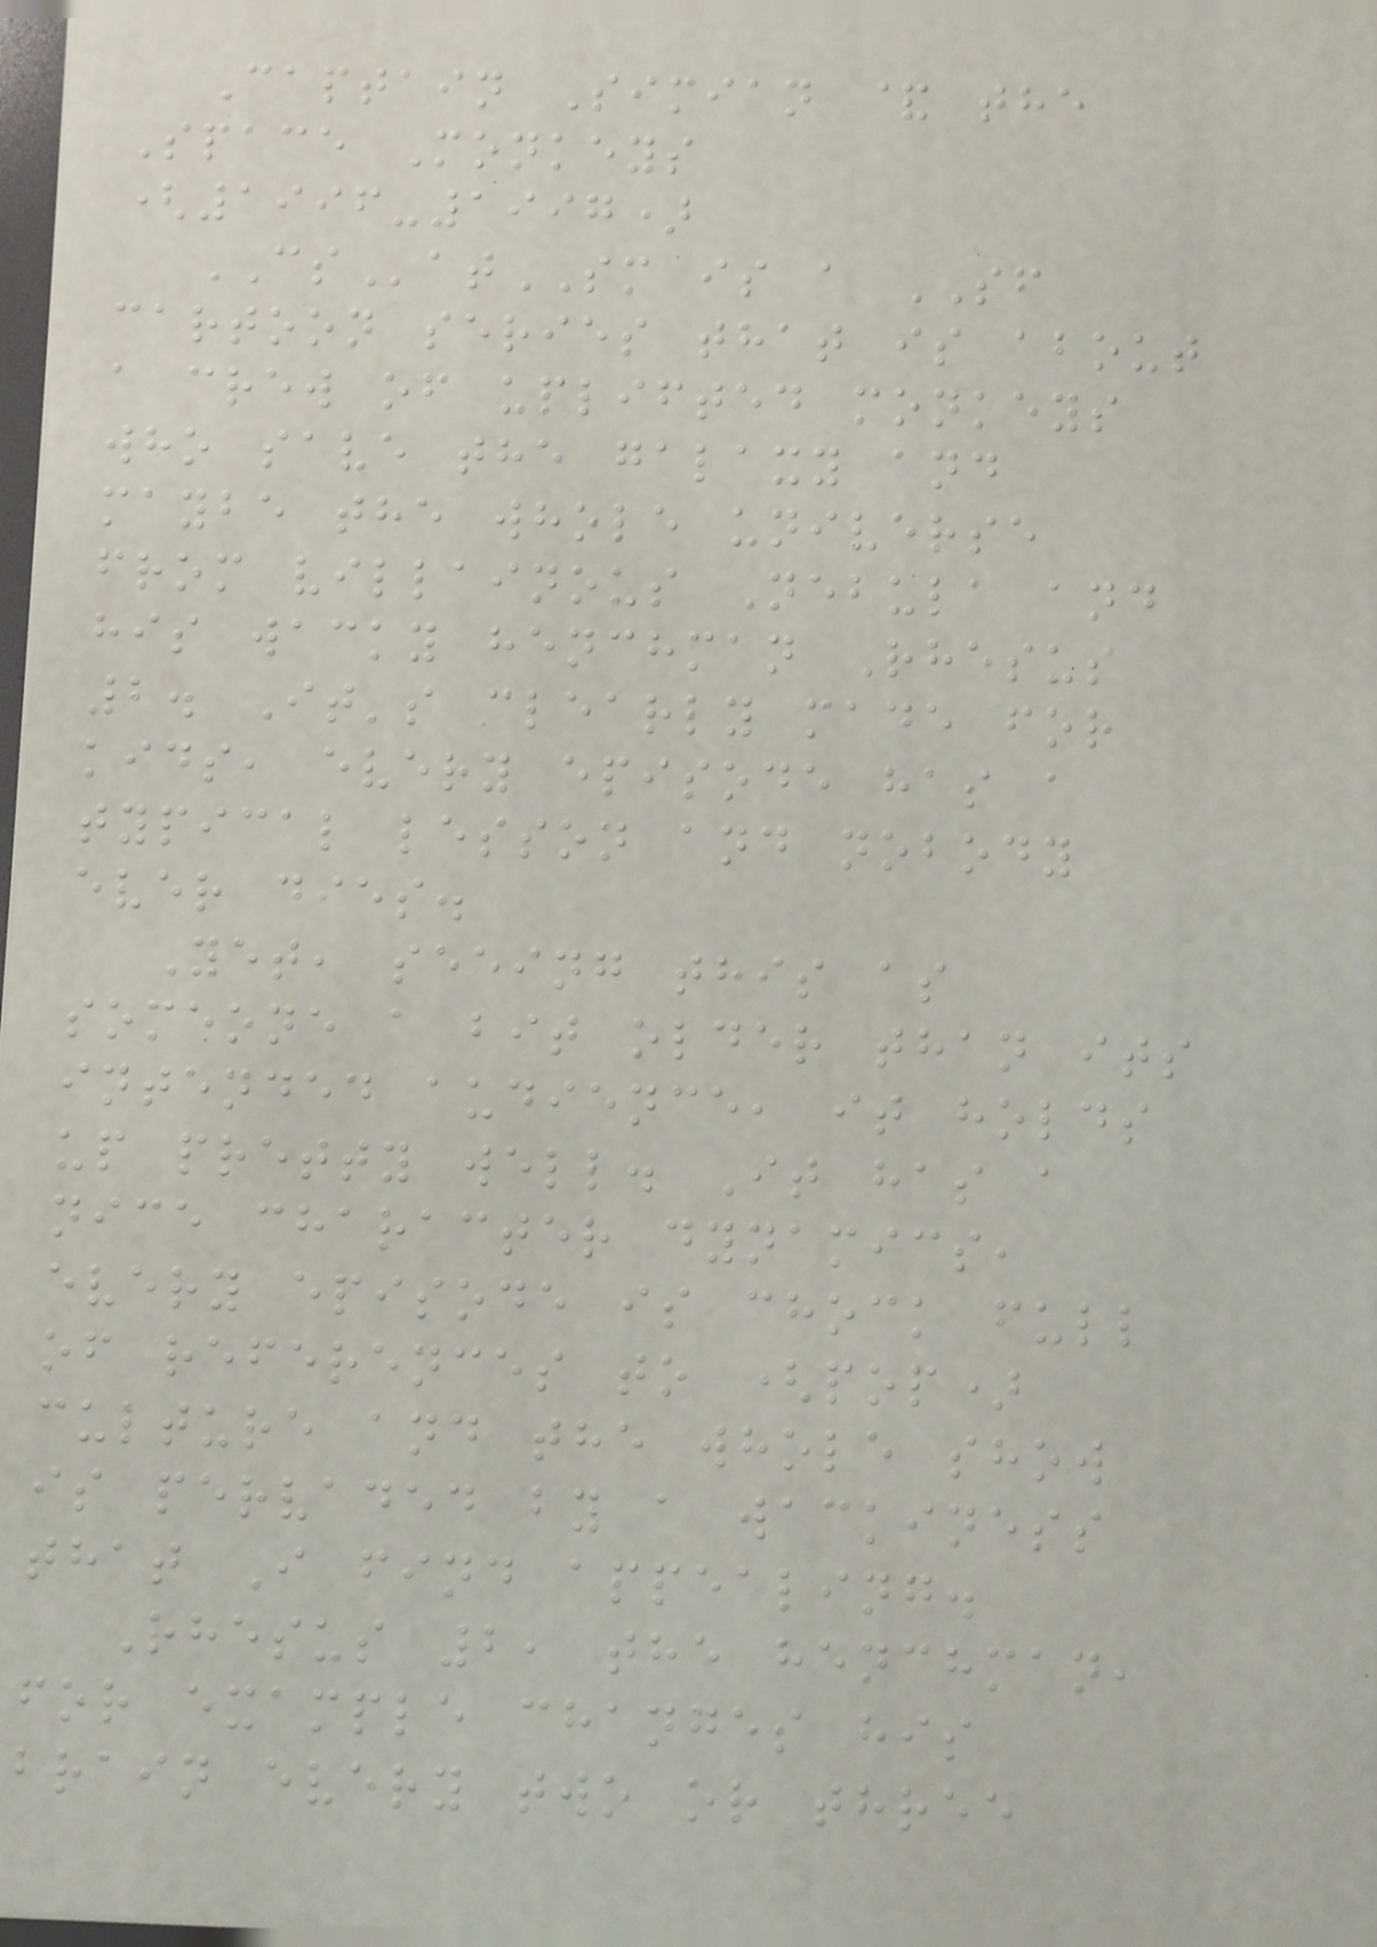Captain Simian & the
Space Monkeys
(1996-1997)
CSatSM is a SF
cartoon series that is about
a crew of uplifted monkeys
who save the galaxy and
maybe the whole universe
from villainous Nebula and
his wacky henchman Rhesus
2. It's clearly made for
kids, every episode has a
typical lesson and nobody
ever dies.
Yet, seeing this as
someone a bit older than its
intended audience, it holds
up pretty well. It has a
nice character dynamics,
every episode is chock full
of references to (pop)
culture and the whole show
is pervaded by a wackiness
that I find appealing.
Rhesus 2, the henchman,
for example changes his
brain every two or three
